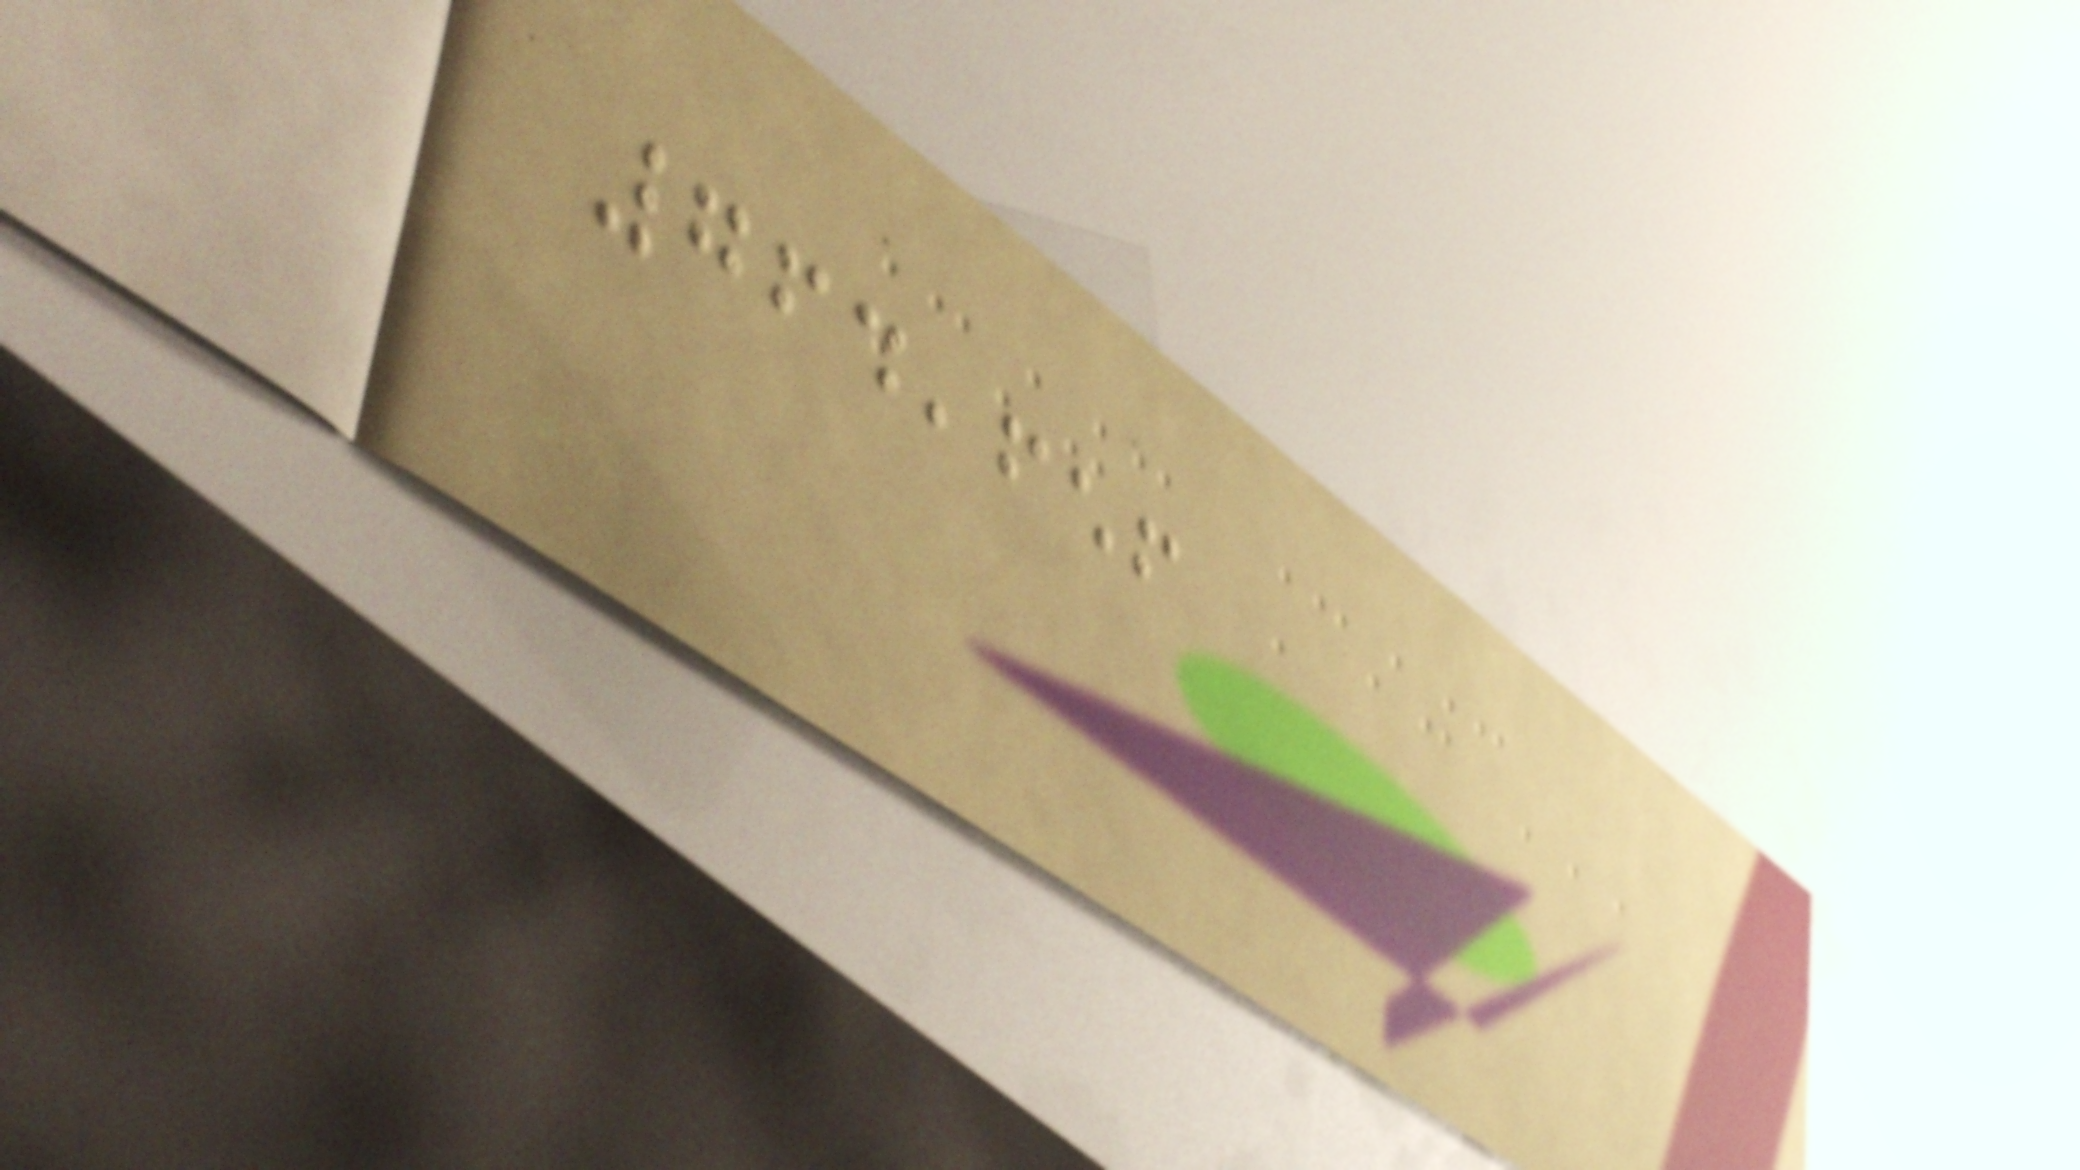764,656
